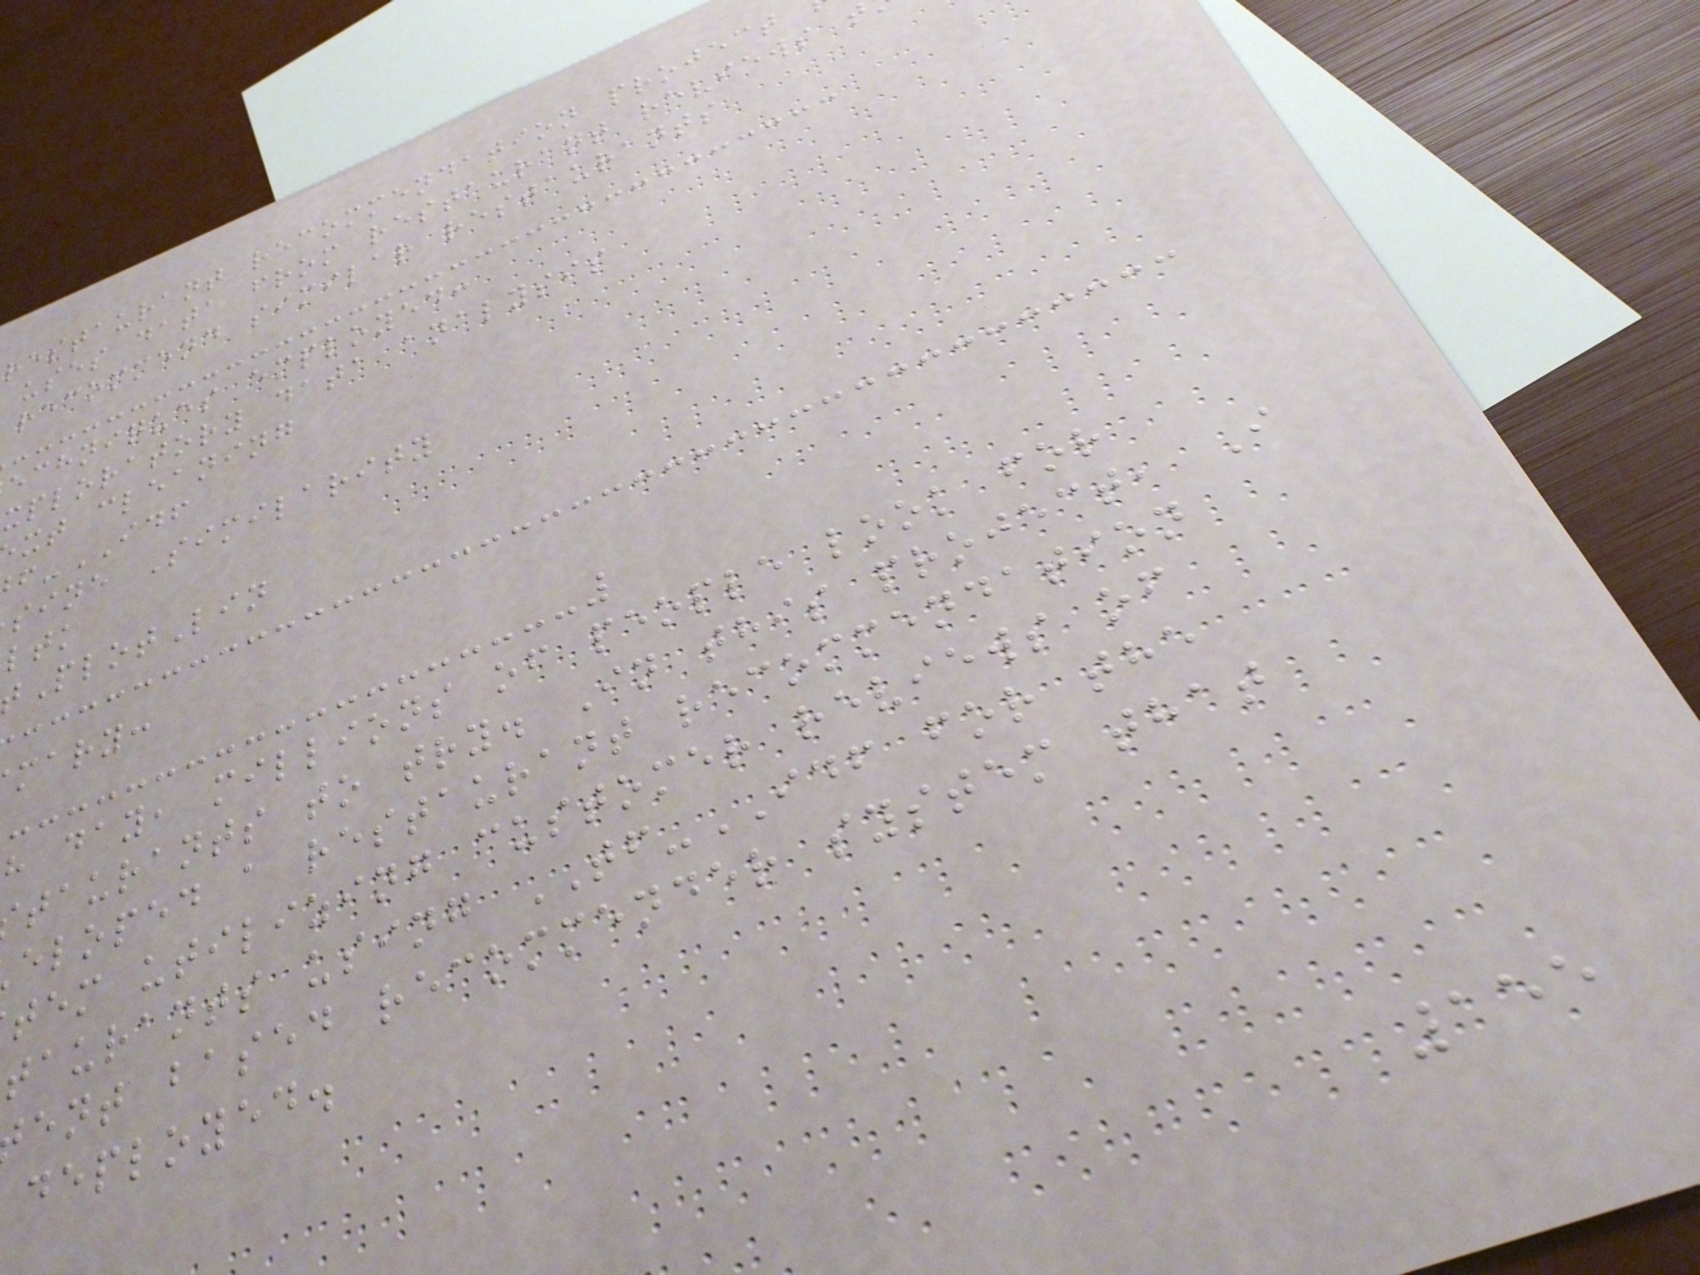restaurant recommendation project
uses data from restaurant reviews t
recommend similar restaurants
echniques employed:
xploratory data analysis
xt cleaning
-IDF
sine Similarity
PlotLin
mary:
h day, millions of people look for
taurants to try. In this project, I
eloped a restaurant recommendation
tem utilizing customer reviews of
taurants using TF-IDF for the
ent based recommender system that
deployed.
155
